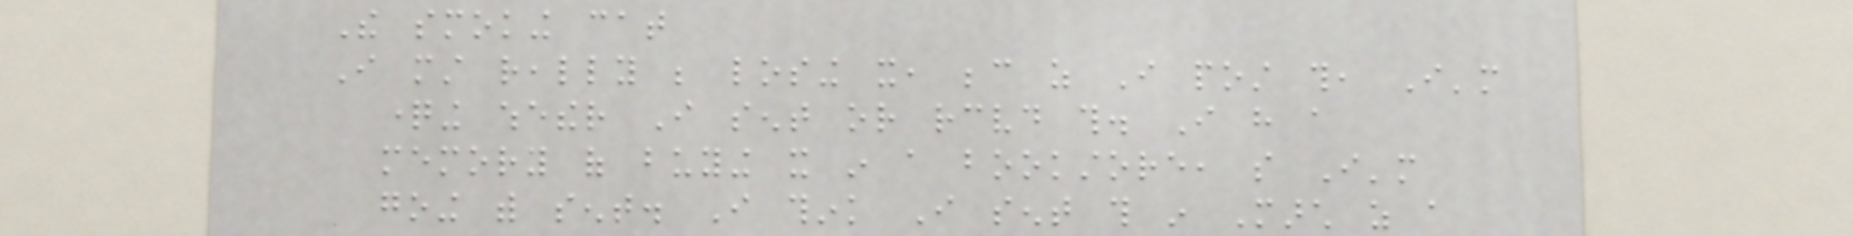The smoking cat
I must really be losing it, because as I post this, I'm
questioning whether I sent or received this. I have a
memory of buying it in a bookstore, so I'm
going with sent. I think I sent this in March as a
